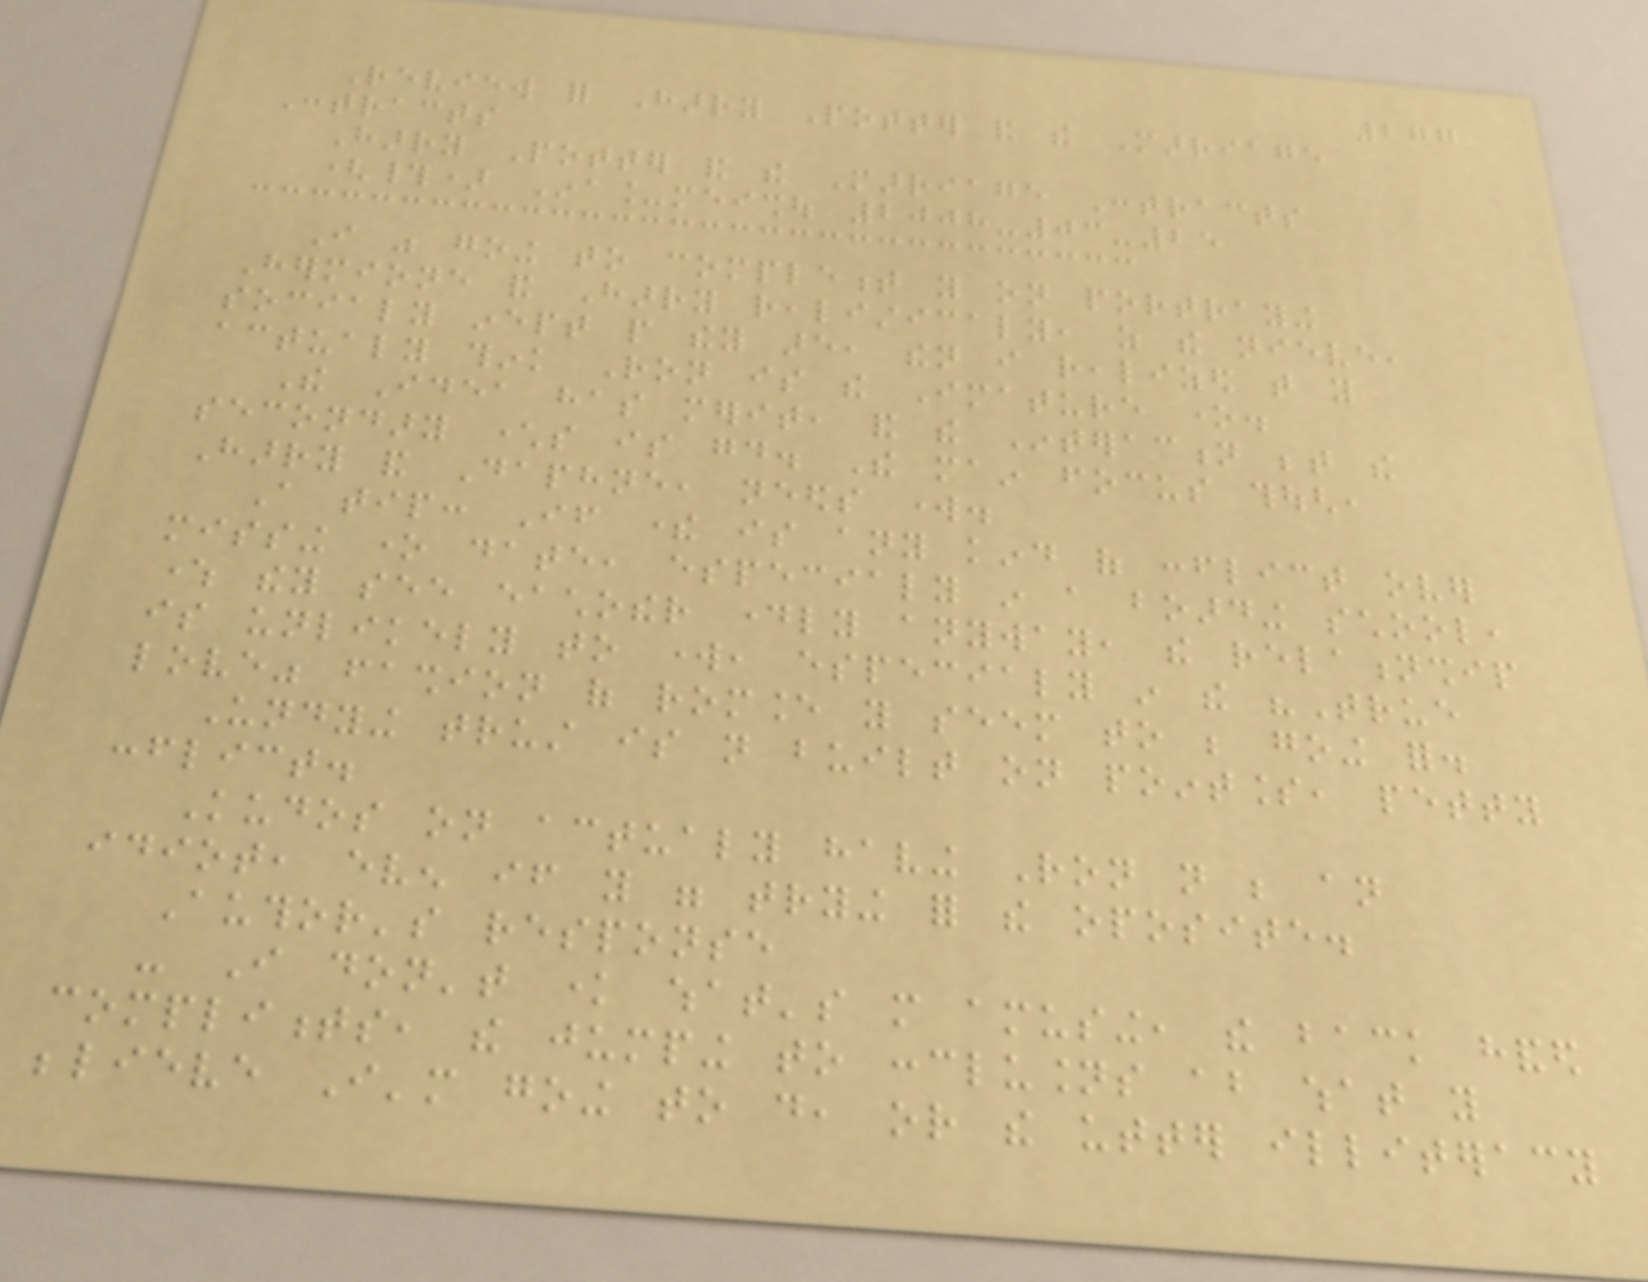277
Review for Harry Potter and the Marriage
Contracts
Harry Potter and the Marriage Contracts
(#) Ina_meishou 2008-03-25
I was going to complement you on portraying
Hermione and Harry realisticaly, as the nieve,
socialy inept people they are, then i realized that you
actualy think Ron is the Imature one.
The Idea has merit, and the Interaction between the
secondary characters is good. The main focus though,
Harry and Daphne, needs work.
A tip: If there is any kind of conflict over
missing one date, especialy in a boarding school,
where they see eachother dayly anyway, the relationship
is unlikely to work, especialy in the "True
love" fashion of romance you seem to be going for.
Undying trust is not built on pointless, petty
conflict.
Kudos on actualy having Ron not be an
idiot, even if you were trying for the oposite.
Author's response
- I don't know what's more amusing, the back handed
compliments, the jumping to conclusions about what you
believe I'm going to do, or the utter illiteracy
